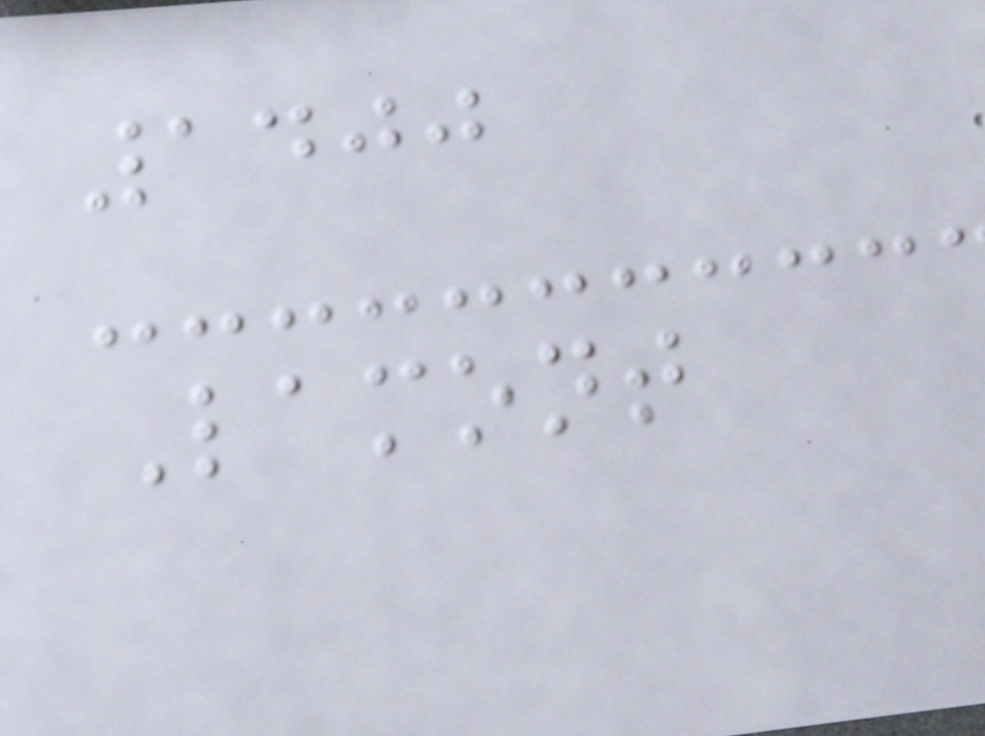1400
Lamont
